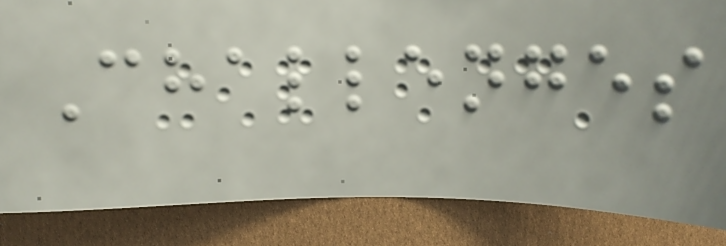Challenges
